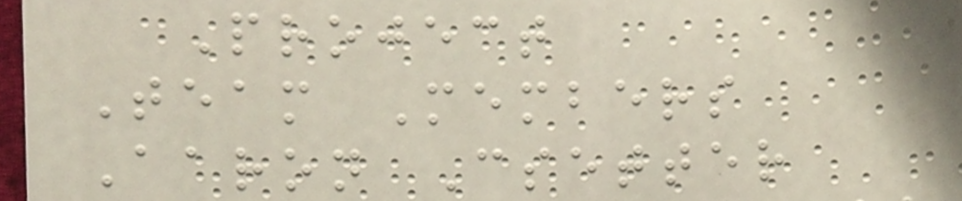Project
Team Members
Aaron Csetter
